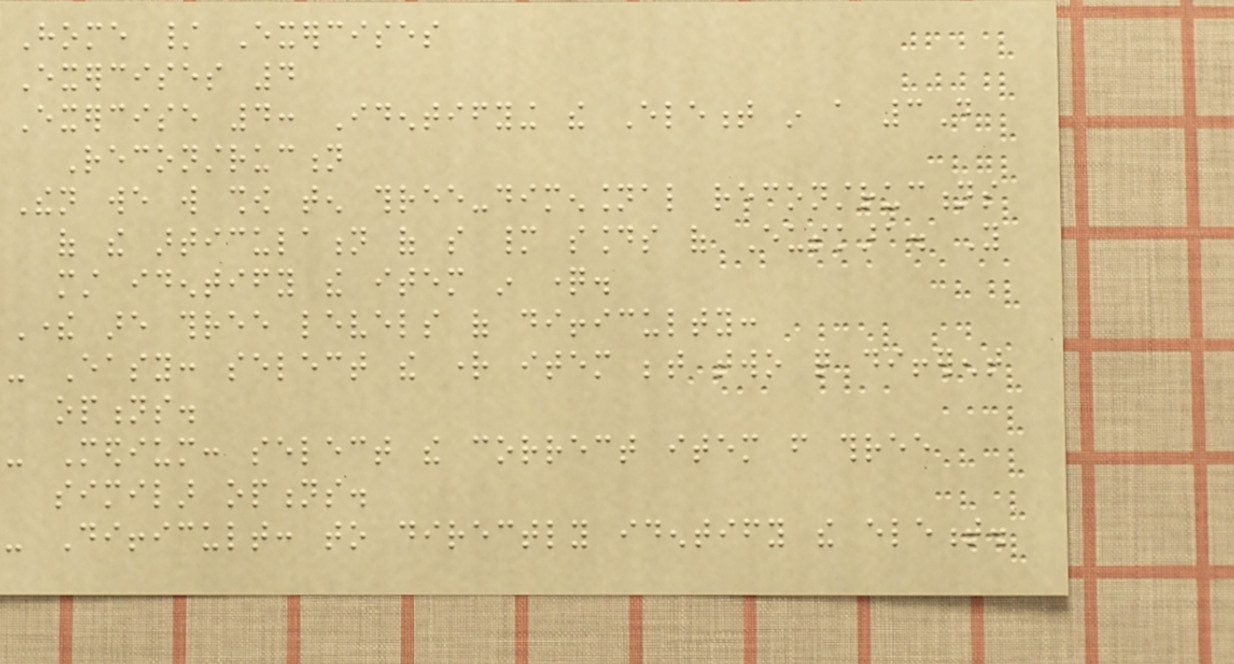Home / Exercises
Exercises 4
Exercise 4: Identifying the Element in a 3D
Reconstruction
Then we will show ten three-dimensional reconstructions
of the articulation of so many sounds of Euskara. You
must identify the item in question.
There are three levels of difficulty:
- Easy: select the right item between two quite different
options.
- Medium: select the correct item from three
similar options.
- Difficult: to directly identify the element.
